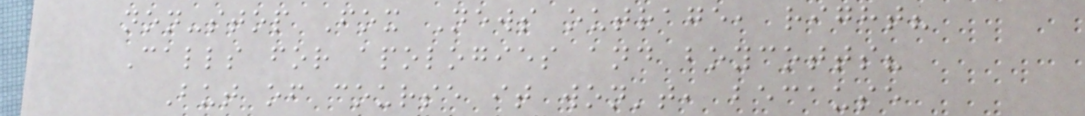non-stop Fox News outrage, right?
Calls for apologies and boycotts?
But of course it won't, because
